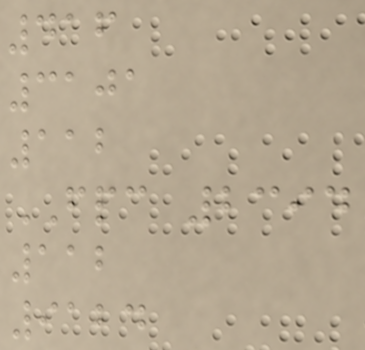416
3101
112
FPC 2394
112
9124
